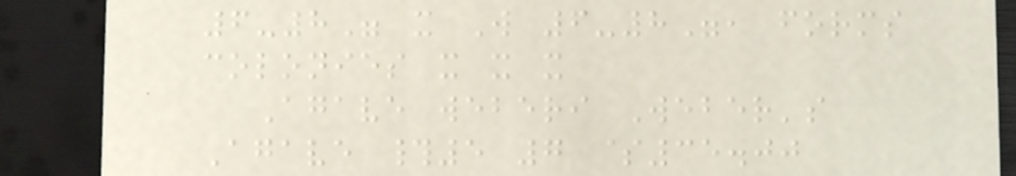6-8" x W 6-8", forms
colonies x x x
Agave weberi Weber's
Agave #5 7 $35.00
